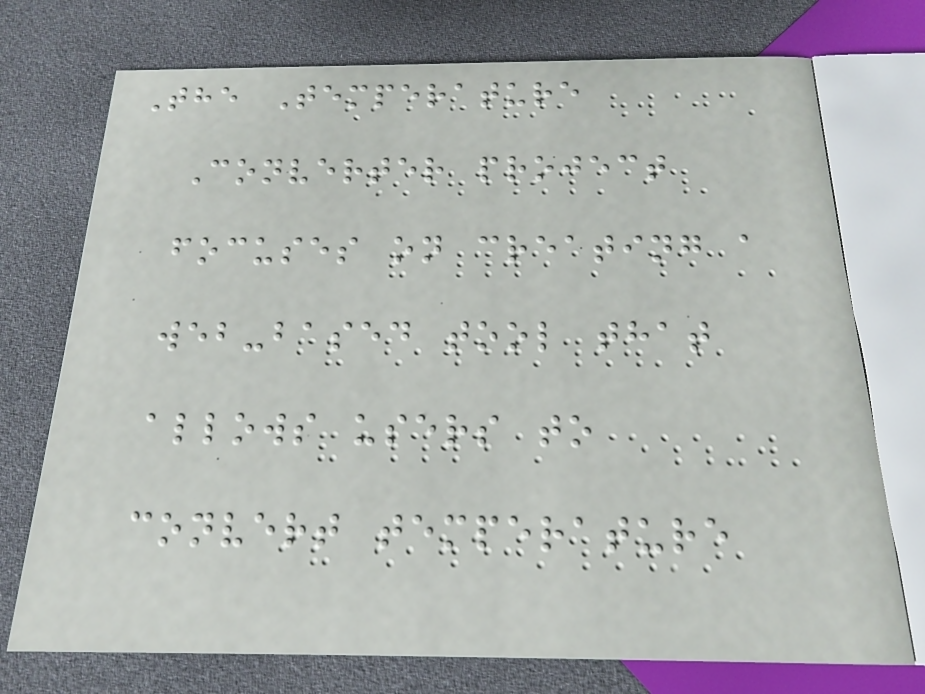The Temperature
Converter project
focuses on creating a
web-based tool that
allows users to
convert temperature
